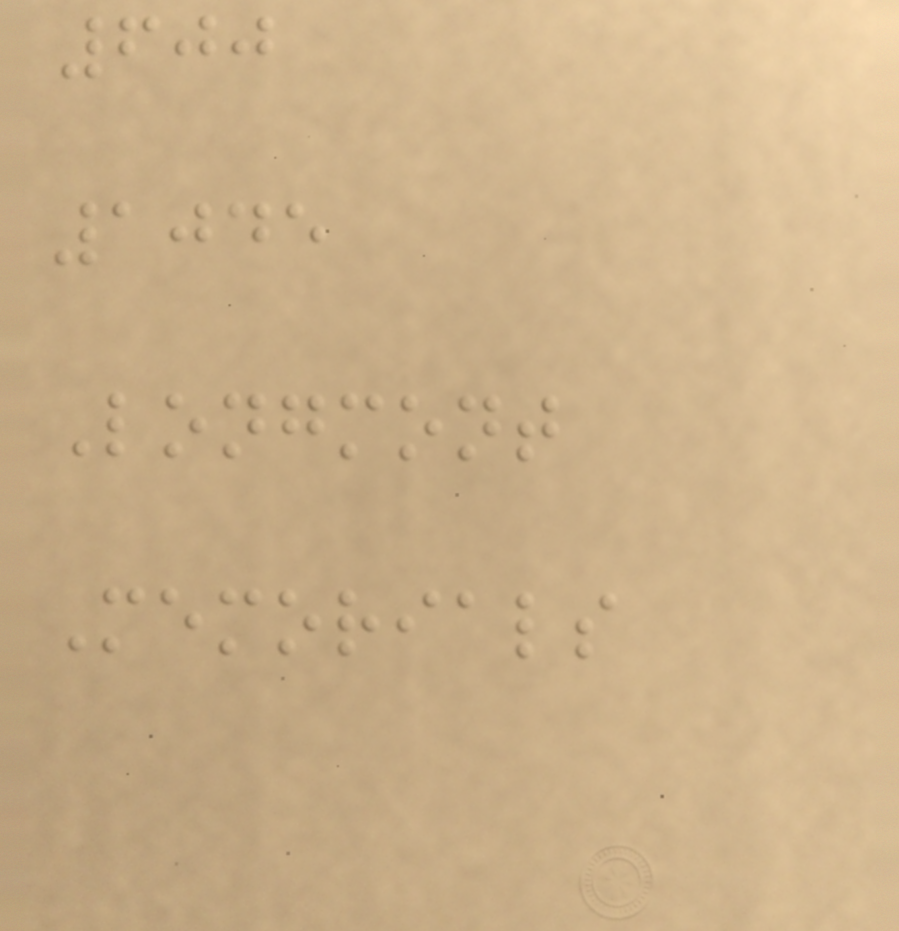600
1045
Longmont
Memorials
